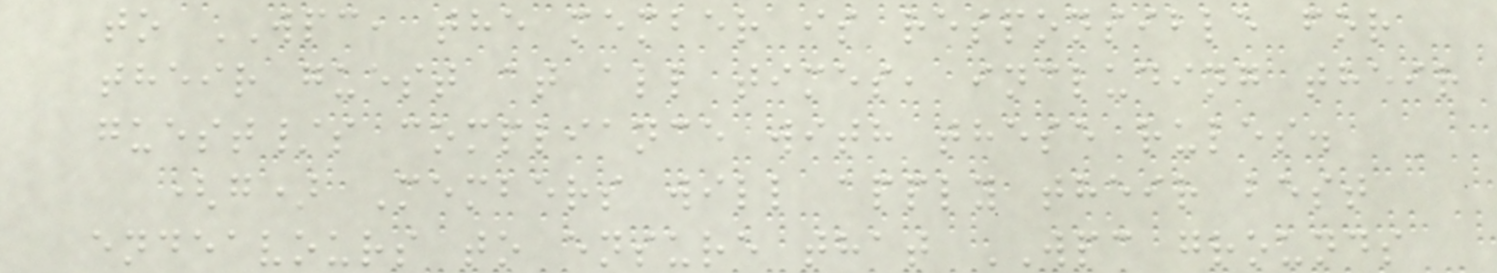to WPC, the member is responsible for
their guest at all times, including their
guest/s compliance with these rules.
(g) Members will apply their best
endeavours to ensure that WPC grounds
